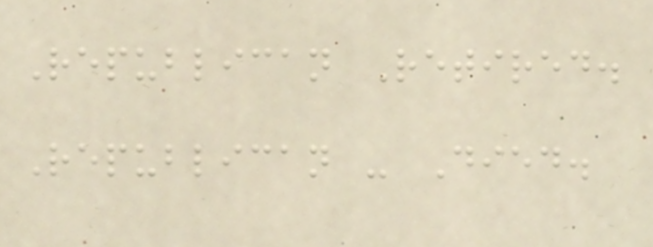Republican Retired.
Republican - Died.
